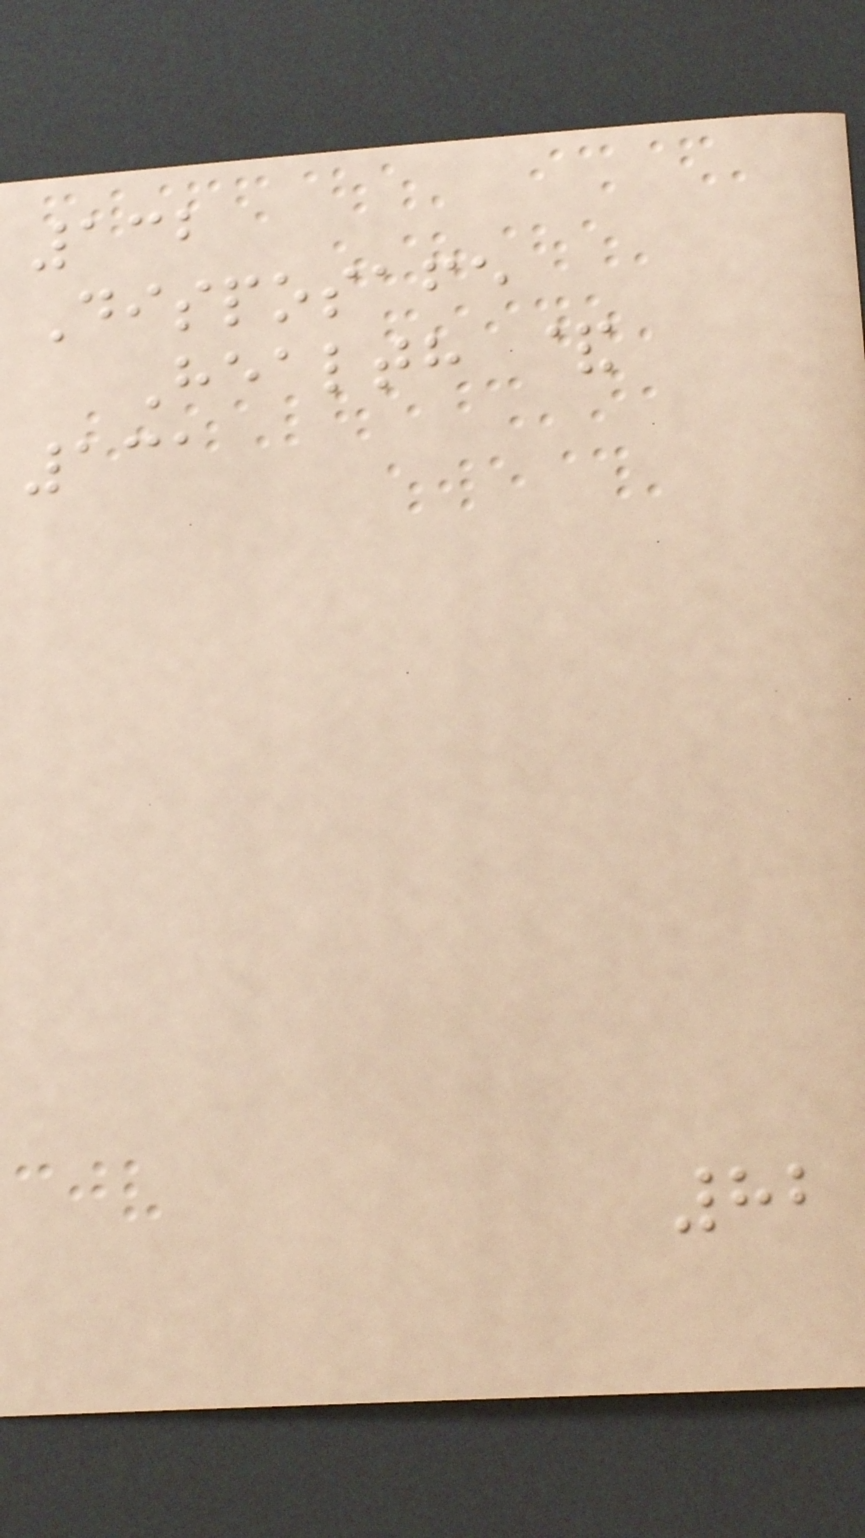132
Disposafe
Health &
131
82
